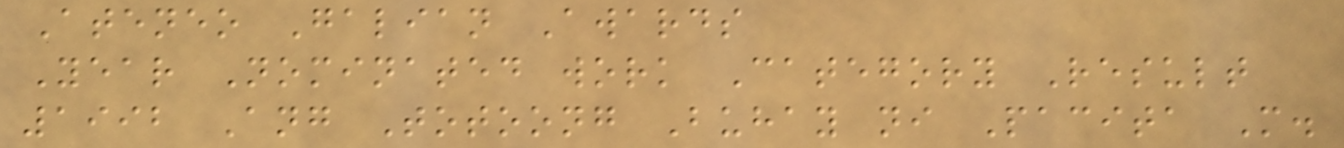Ateneo Galian Awards
Year Nominated work Category Result
1992 Ang Totoong Buhay ni Pacita M.
